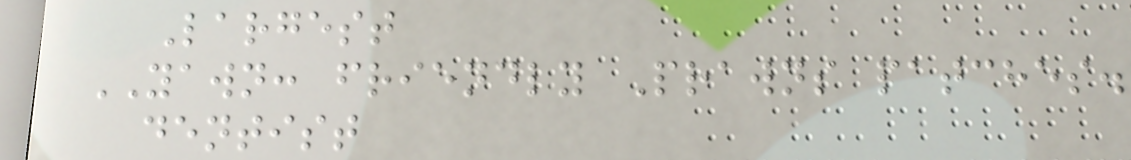Largest
YAWN: friendly Prawns patches.
dentist
